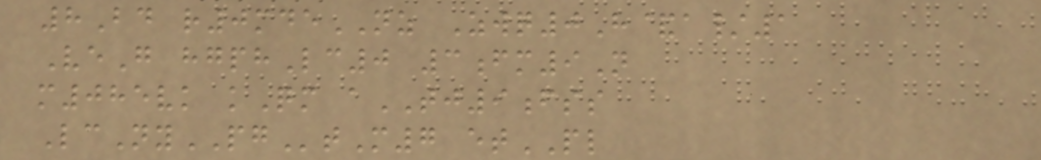8Bd r0mdeNZ Zwq0H&a/1
VeG hgphLc0 3fm9N
m085vk kQm aTJ9fss
LcNyPGtM7 etPL
